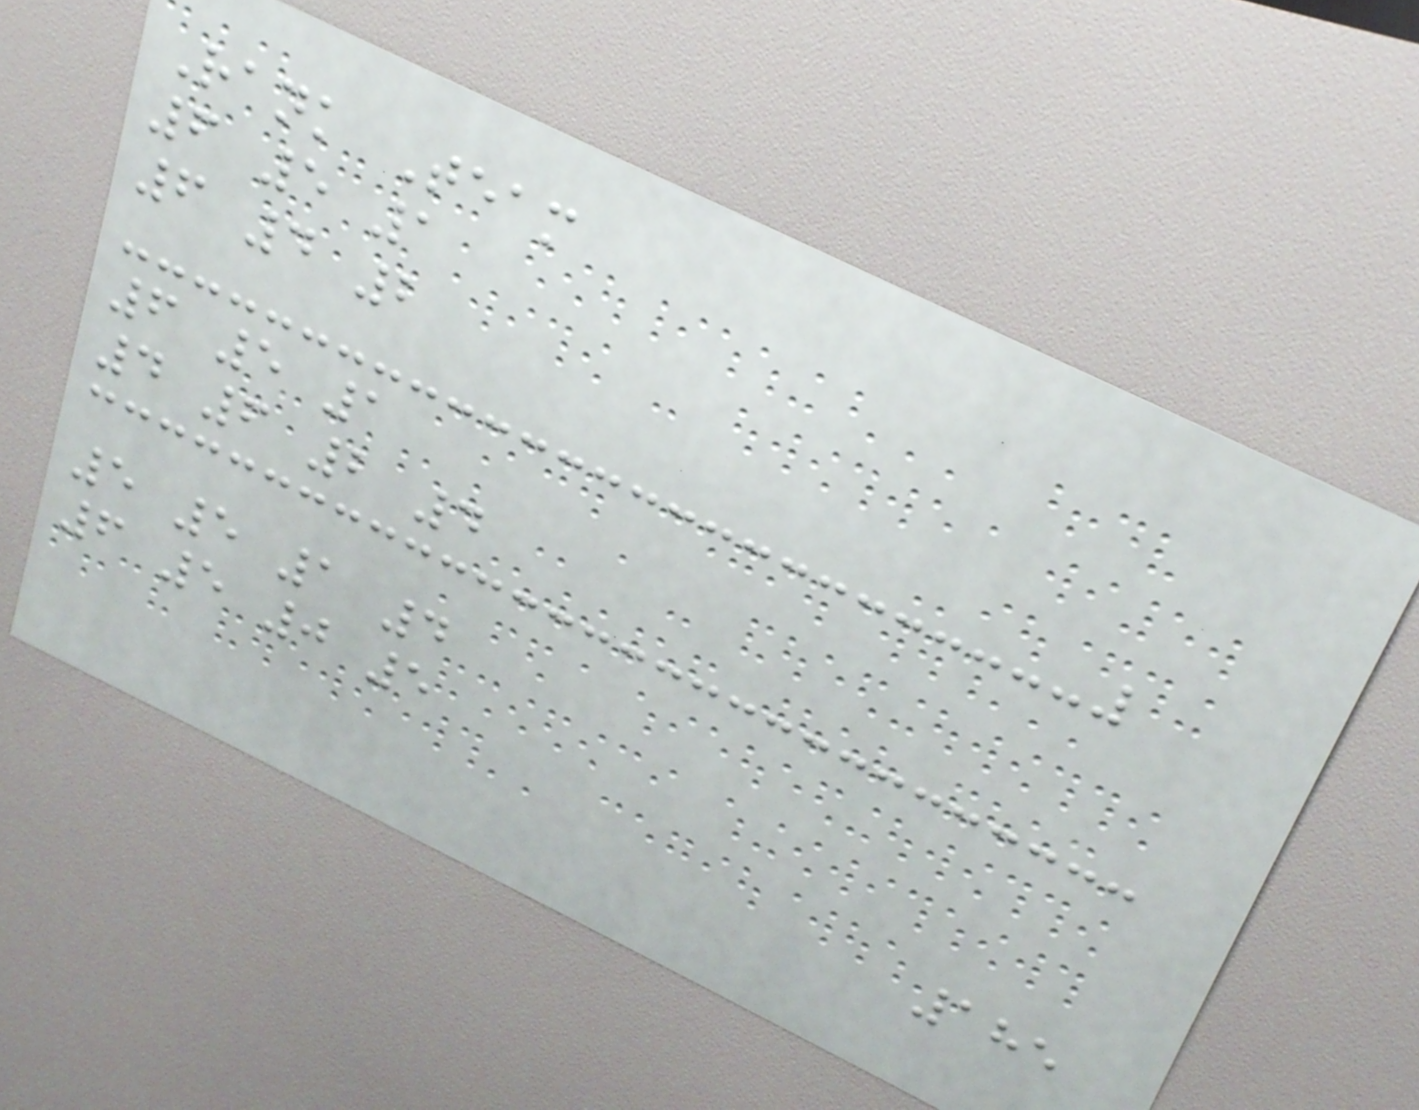Rank Team
6 5 1
6 4 2
6 5 1
4 6 2 4
5 5 1 4
6 5 0 5
185
